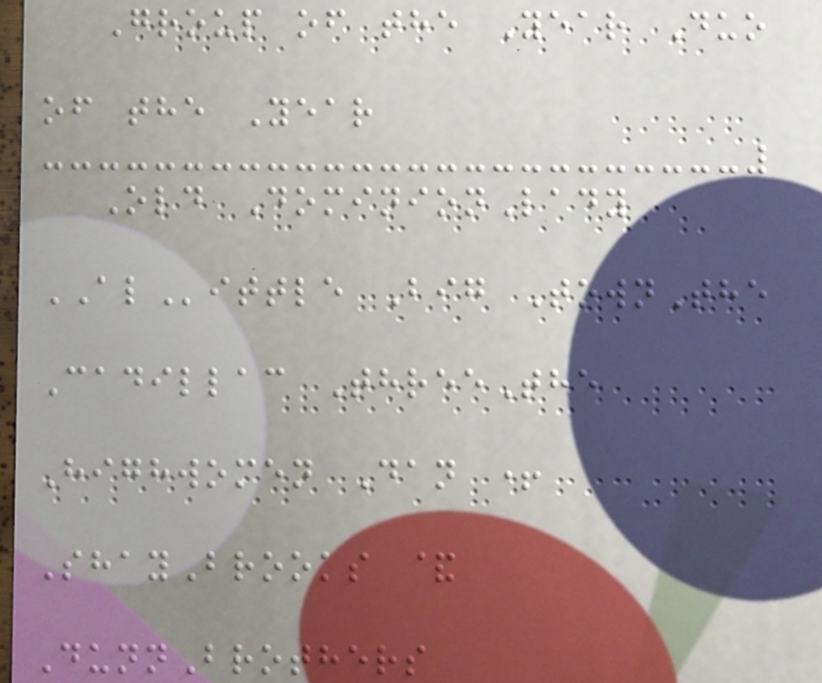Group of the Year Duo
of the Year
Old DominionLady
ALittle Big TownThe
Cadillac ThreeThe
Highwomen Dan +
ShayBrooks &
DunnBrothers
